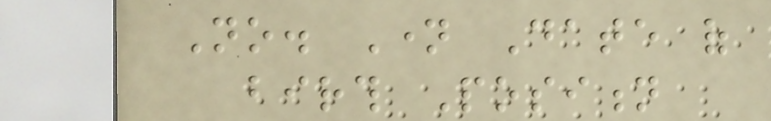No. Name Date of
birth Position
